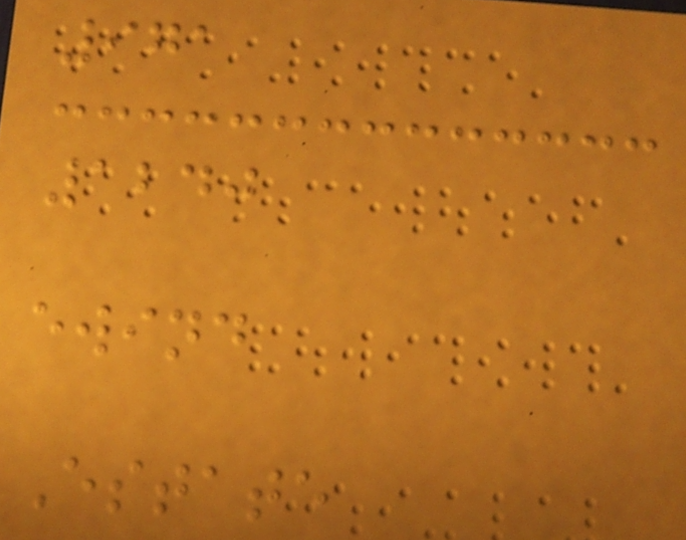971
1240
ewind
Estate
